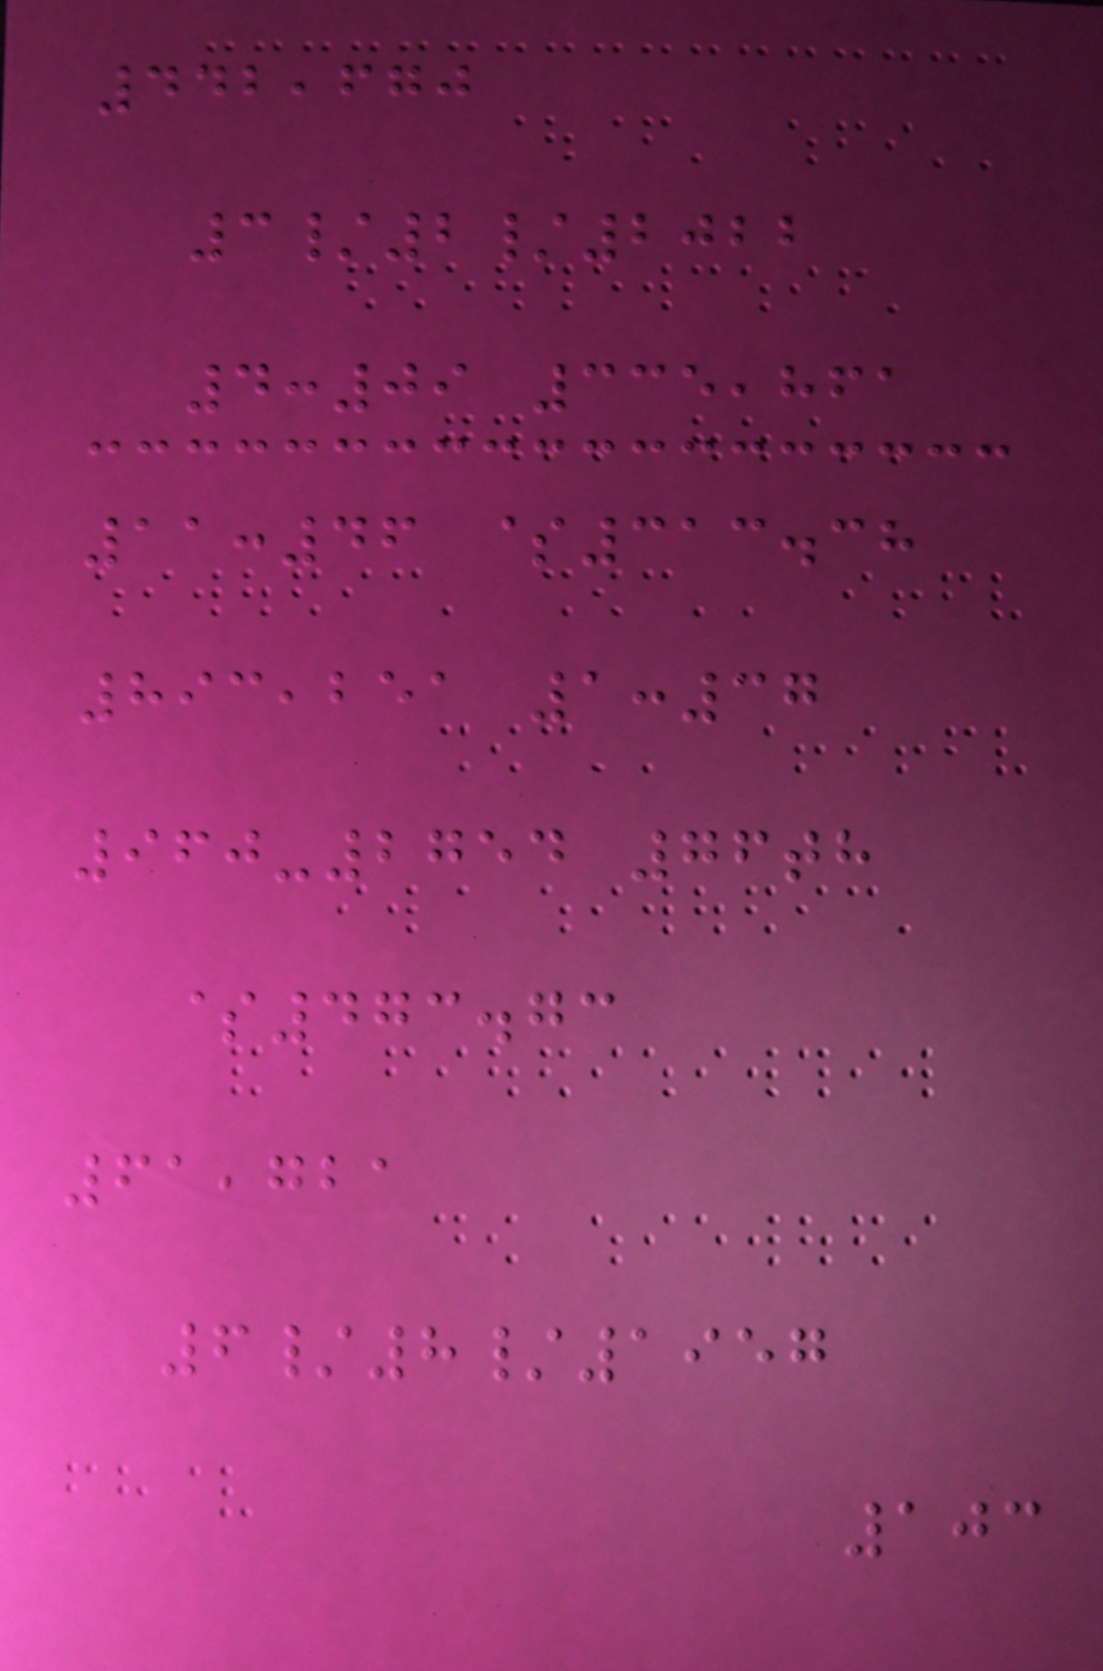442,670
3/2/2022
4:09 335,861
11:46 $313.38
893,251 1:37
960-2754 76th
$473.73
61,721
6/8/1957
103
